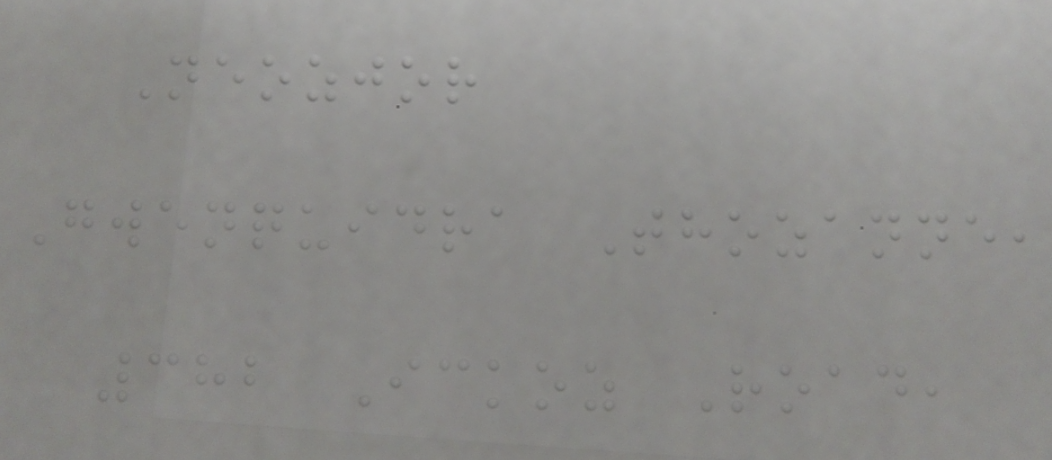Neozjor
Gwenquidra Thozanne,
382 Ickoz Road,
